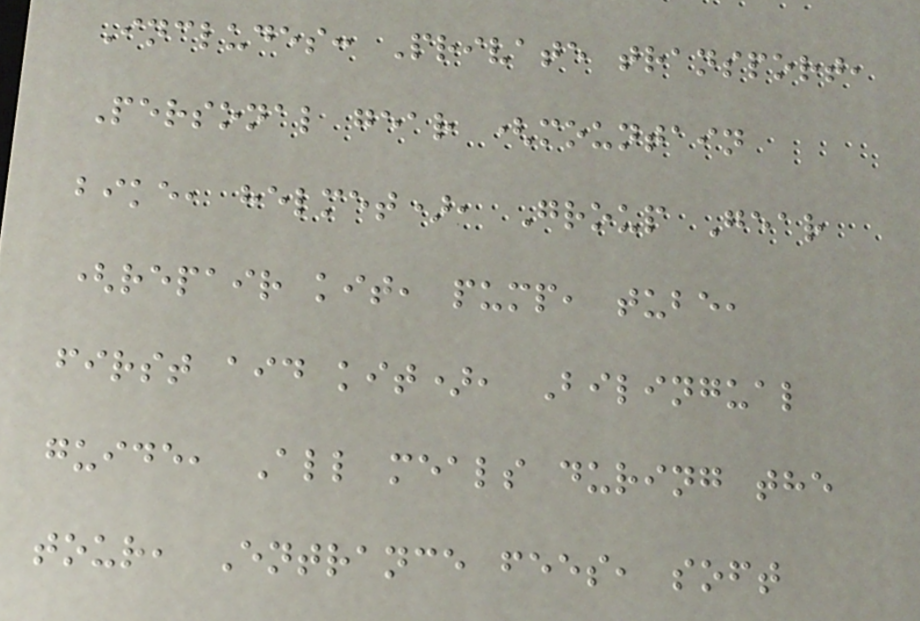Includes: Private transport,
Personal gear (mountain
bike, helmet), Group Gear
(repair kit, pump, tube,
first aid kit), Bilingual
guide, All meals during the
tour, Entrance fees, soft
